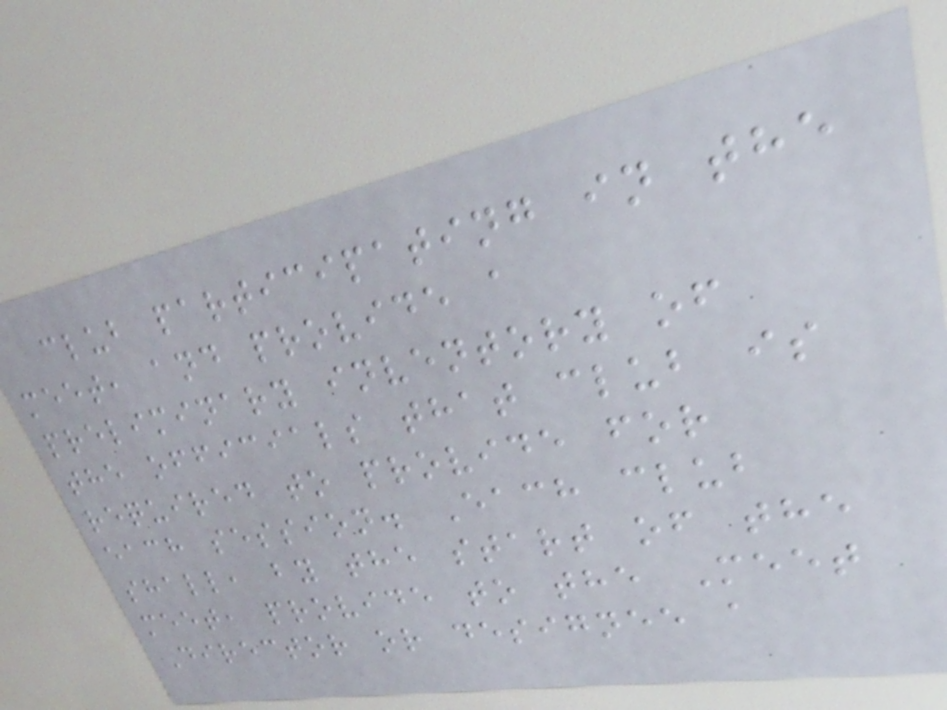club participating in the
meet, and provide a
preliminary inventory of
the officials that club is
required to provide for
each session. Each club
shall, by the start of the
meet, provide to the Meet
Director or designee a
